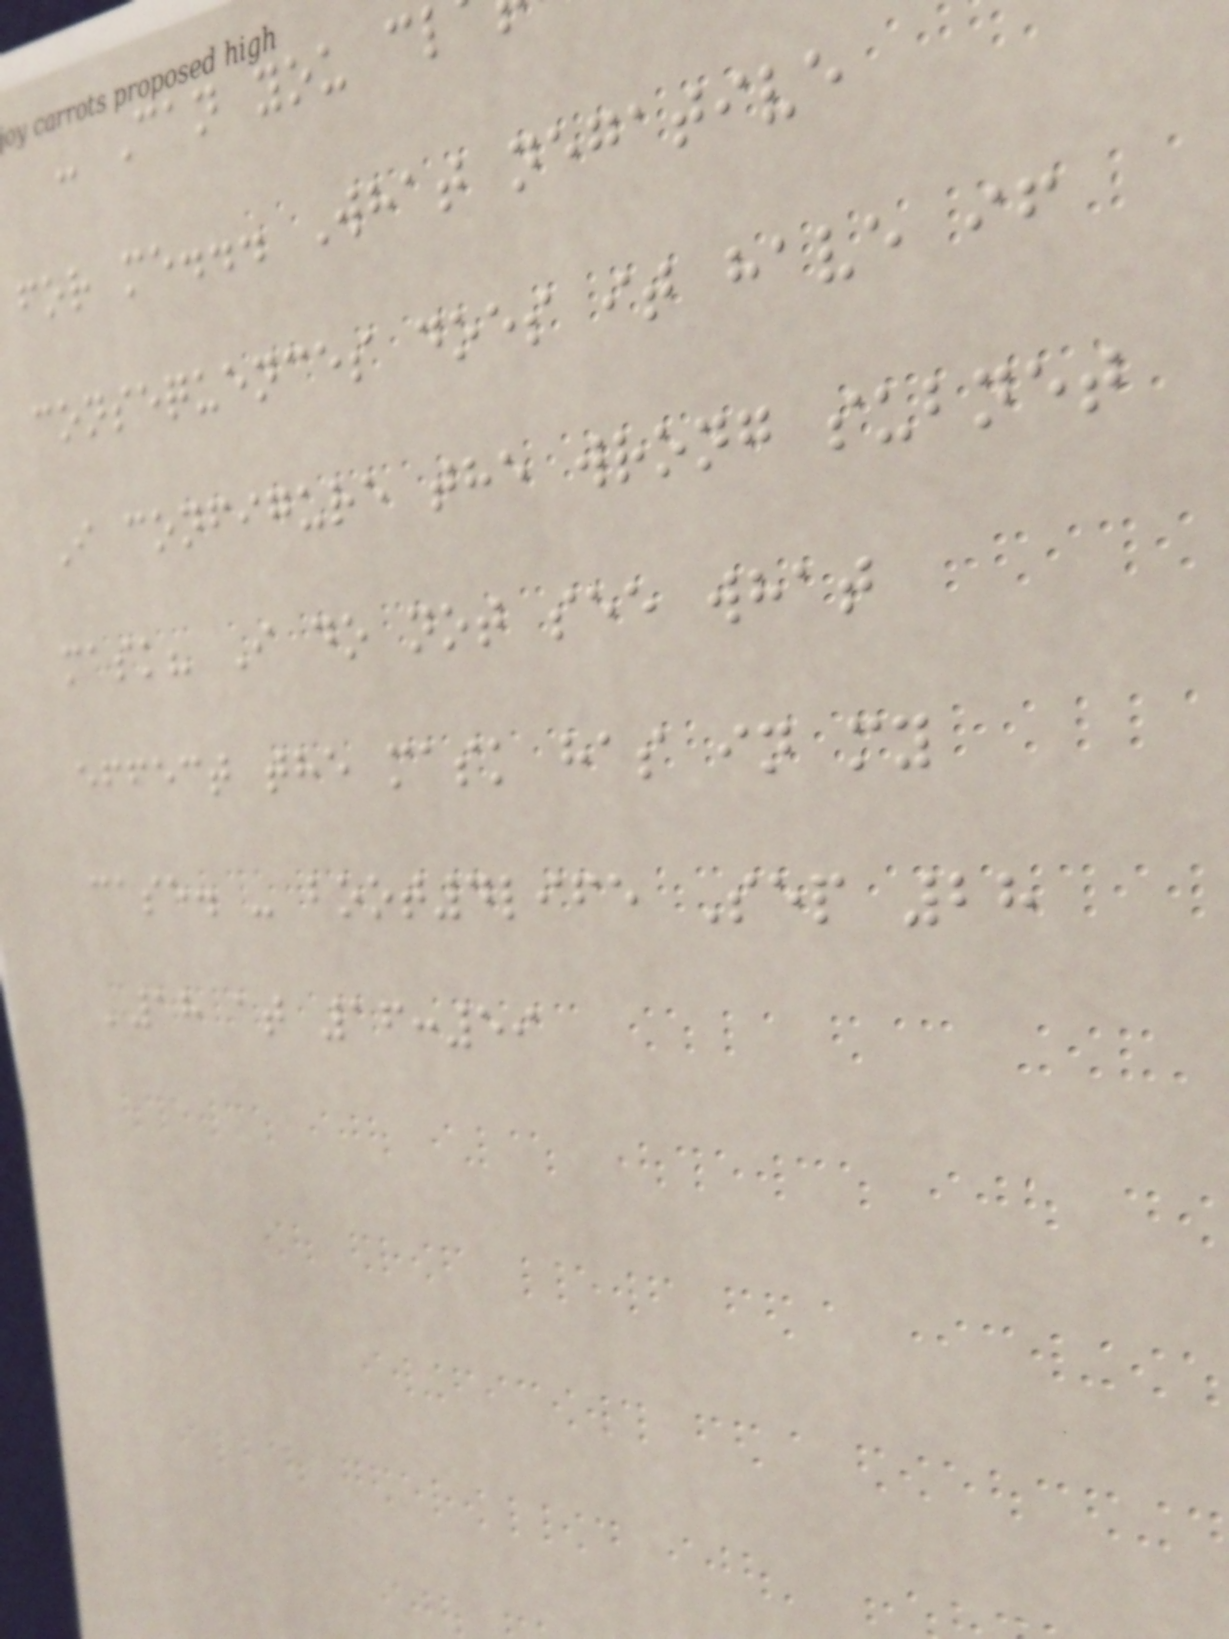- Can you cl
for me... What negative
consequences does it have if
I configure the wrong subnet
mask? I do not see what
effect the mask has in my
case. - boot4life Sep 28
'18 at 16:59
